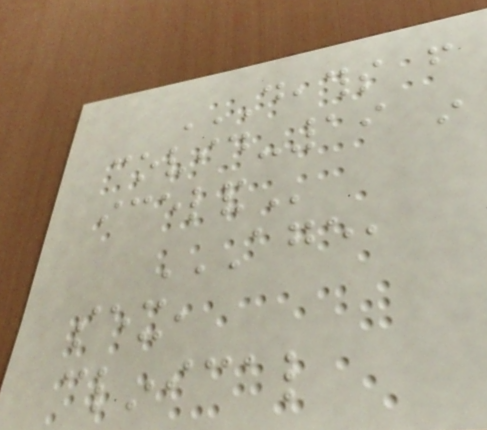DEATHS FROM
COVID-19 IN
ICELAND
AGE,
SEX,
CLINICAL
